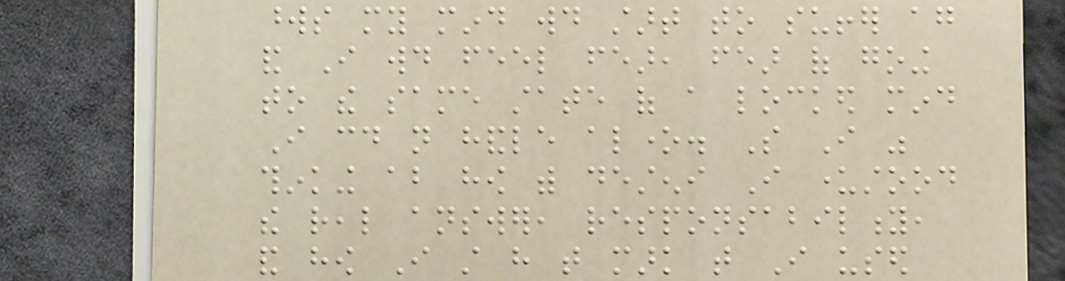words my mind would start to suffer again
and I would feel fear, fear of going
to the same state of a locked mind
I could not handle alone. So I was
thinking about how with desteni I understood
the real answer, responsability,
and how I still have that mark that I used
